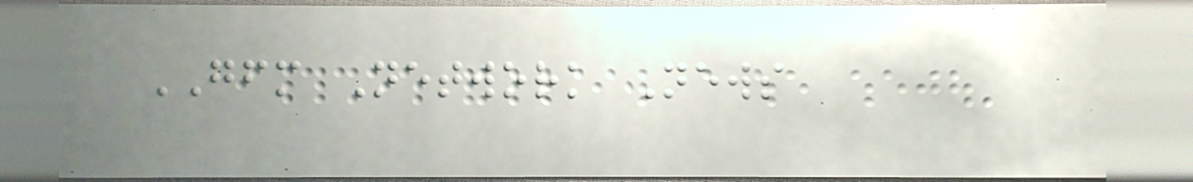GFM Network News
